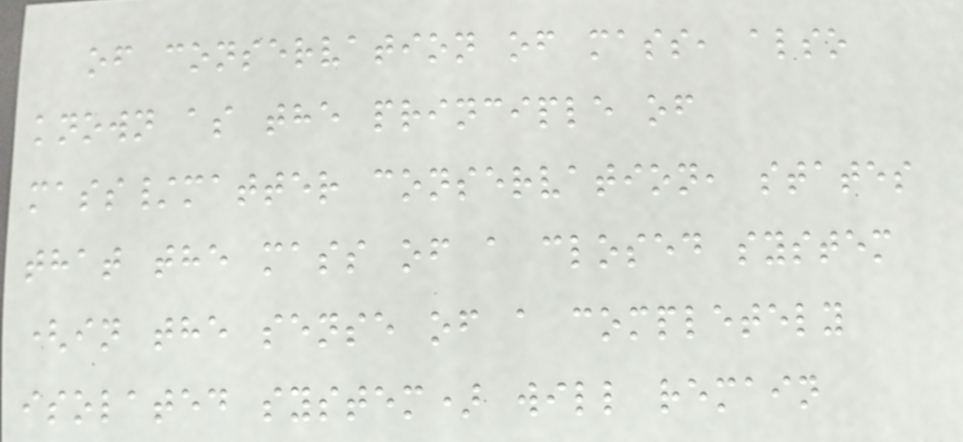of conservation of mass, also
known as the principle of
mass/matter conservation, states
that the mass of a closed system
(in the sense of a completely
isolated system) will remain
